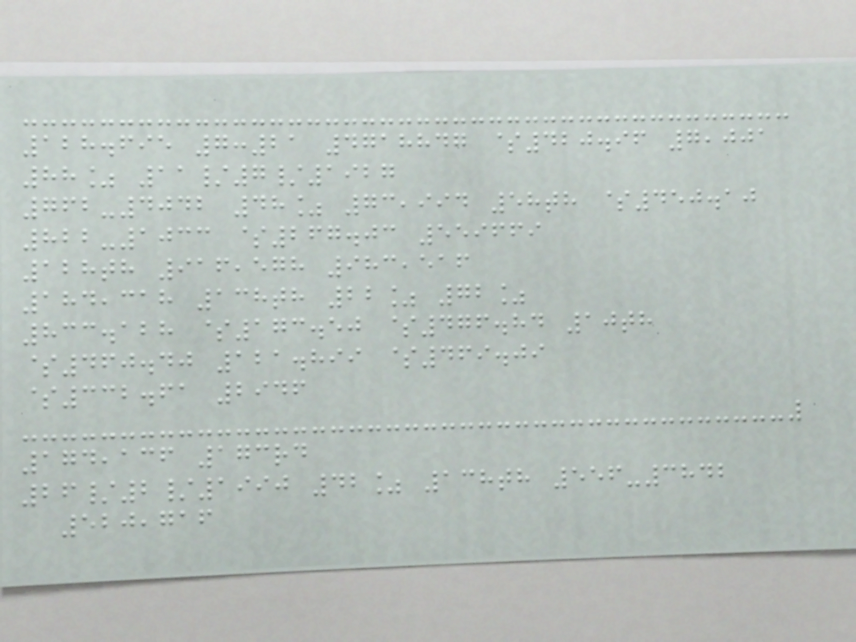128.695 7:21 4718847 $420.96 7,001
88% 11/7/1927
762-4042 48% 73,994 58th $450.10
822-1033 $267.03 559669
128th 916,578 983,516
184,318 138th 22% 72%
833.128 $173.50 $476.84 10th
$460.40 121.899 $469.09
$332.61 2946
174,136 173rd
26/2/1990 42% 138th 556-3842
520,716
